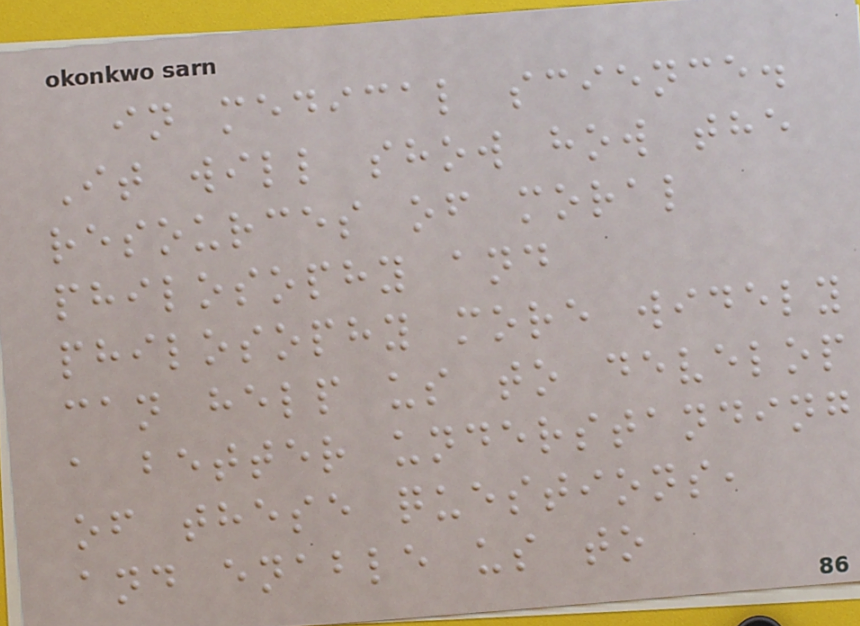in medical science.
It will show how the
resources of moral
philosophy and
philosophy more widely
can help us to develop
a better understanding
of these questions,
and enable us to
